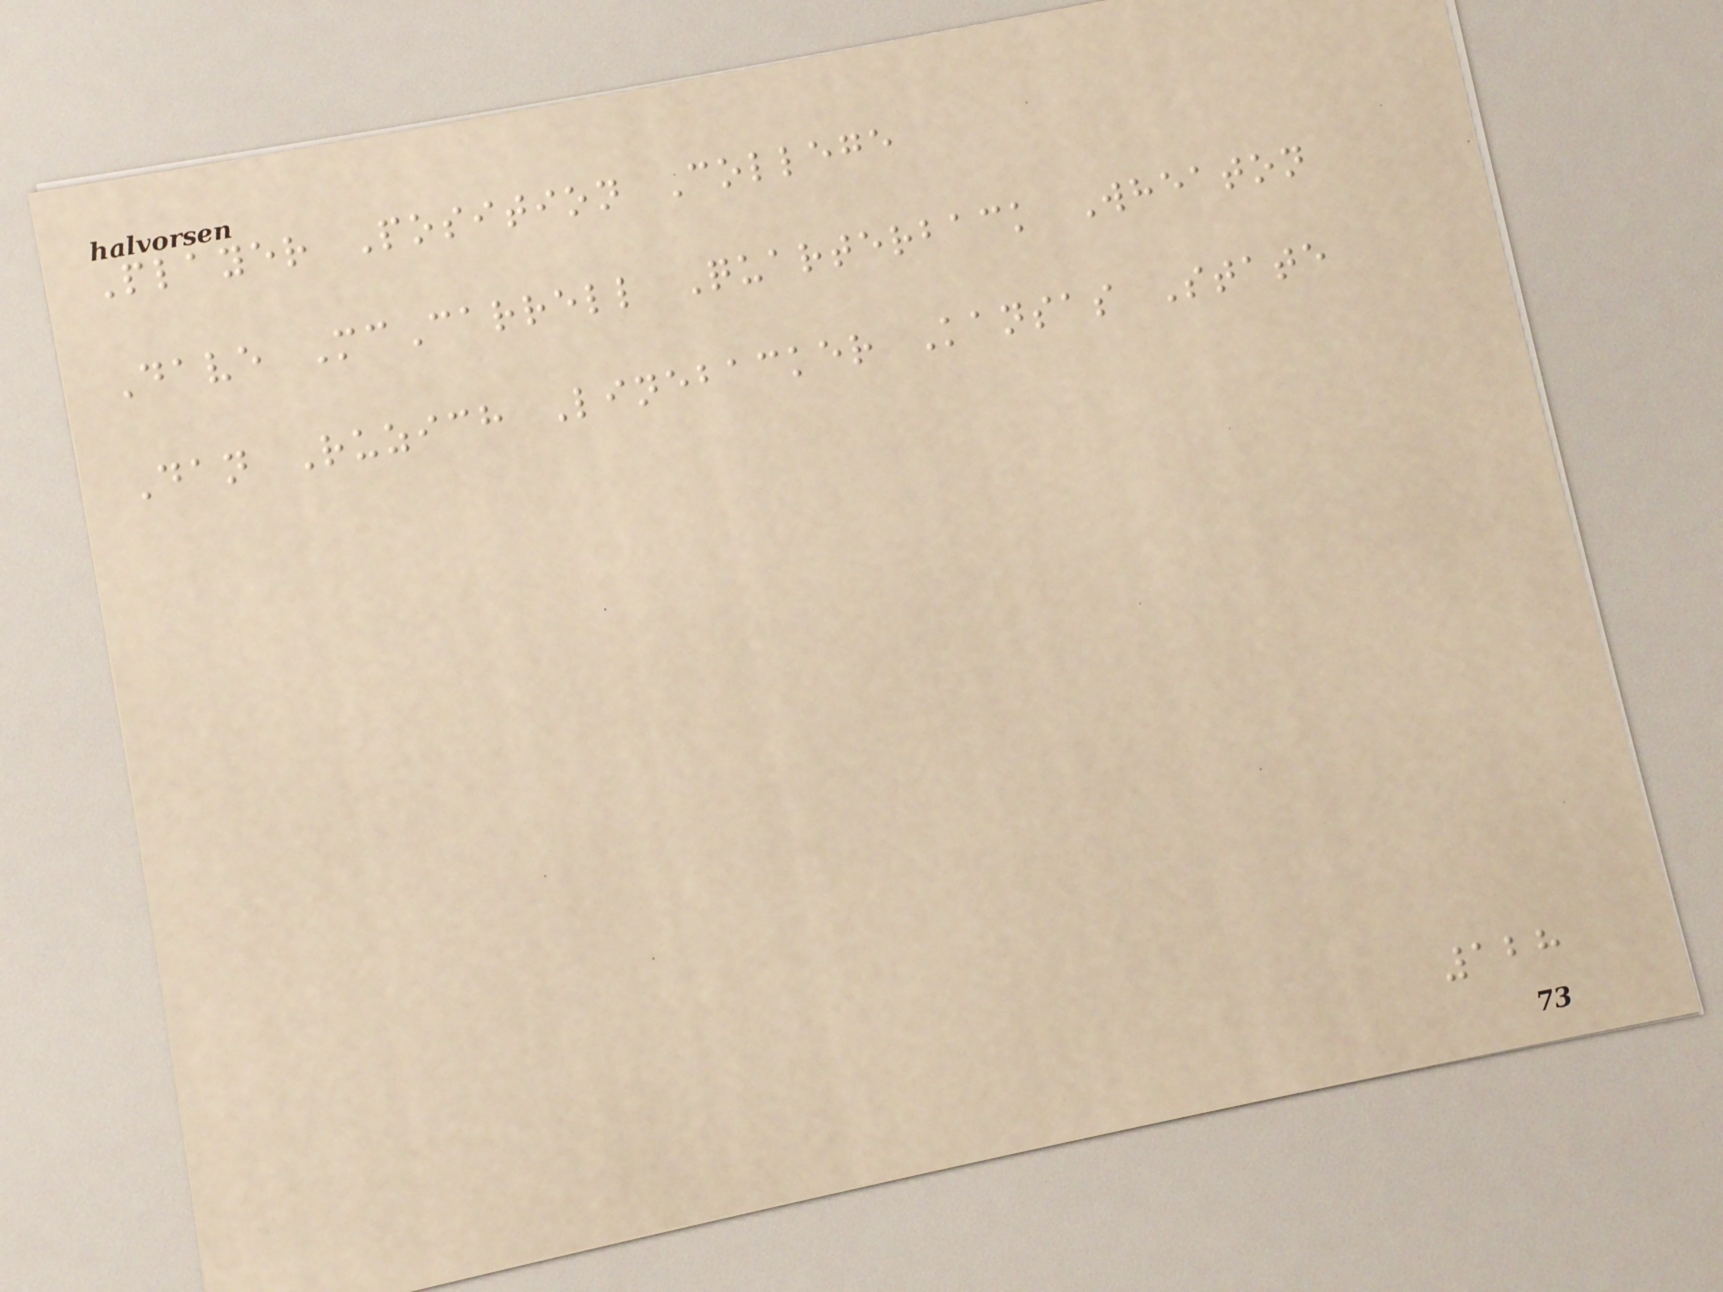Player Position College
Dave McCarrell Quarterback Wheaton
Dan Ruzich Linebacker Kansas State
128
